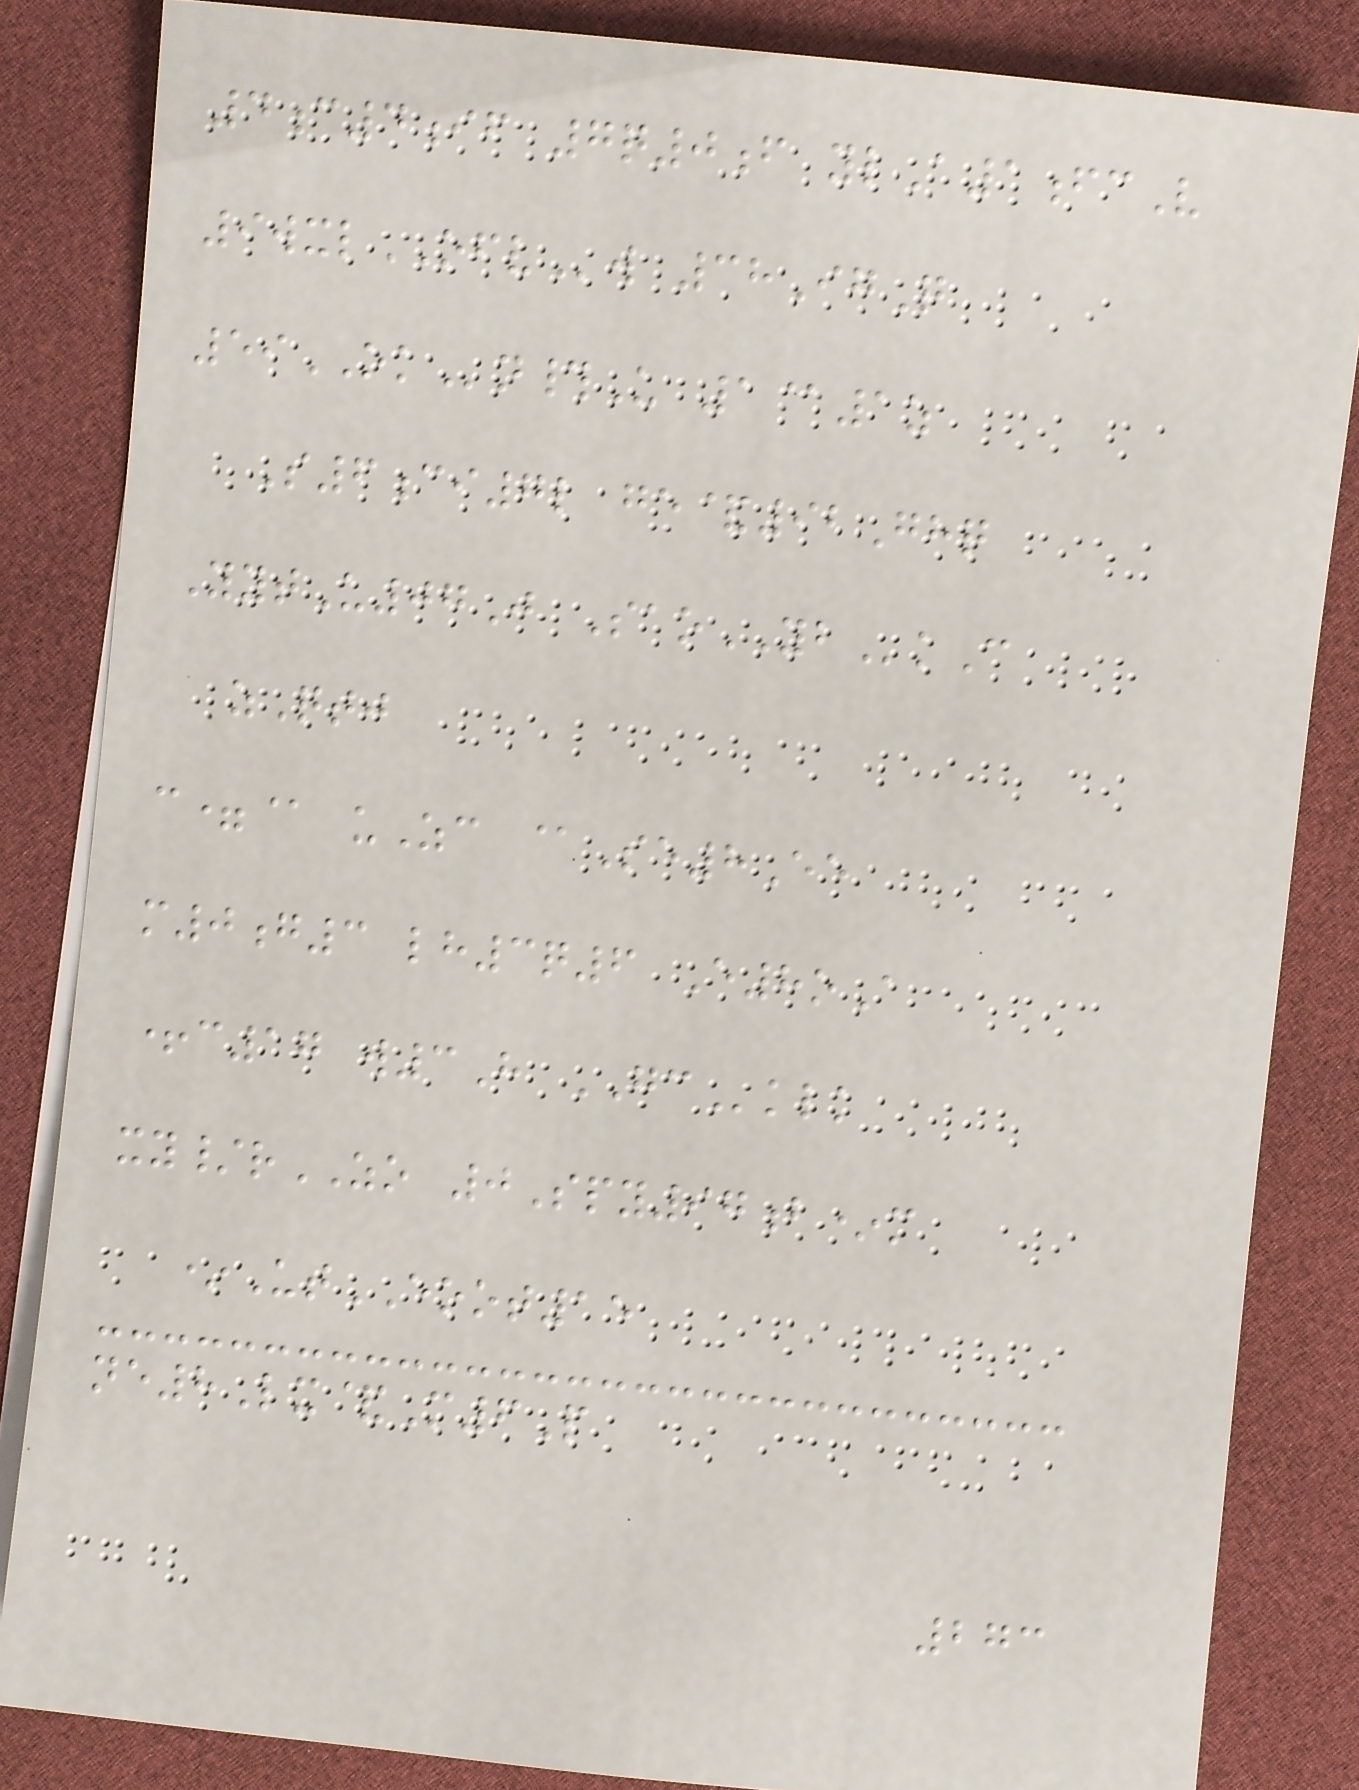4c4if 7q0f ylA1fcV
9wxlOFVw 38IgQ
59OKn#U 1@1z
S6ci7l ge&92Ghq
YytU07J SaoYBkC
zQtj
c=@ uZc @Se8Ee
m0g3 lh3q6 E8oA
+c17 w3H GCklk
xy/rZO 0Spy97b*m
*UtEOOT15
ne8Lx&M6P
273
